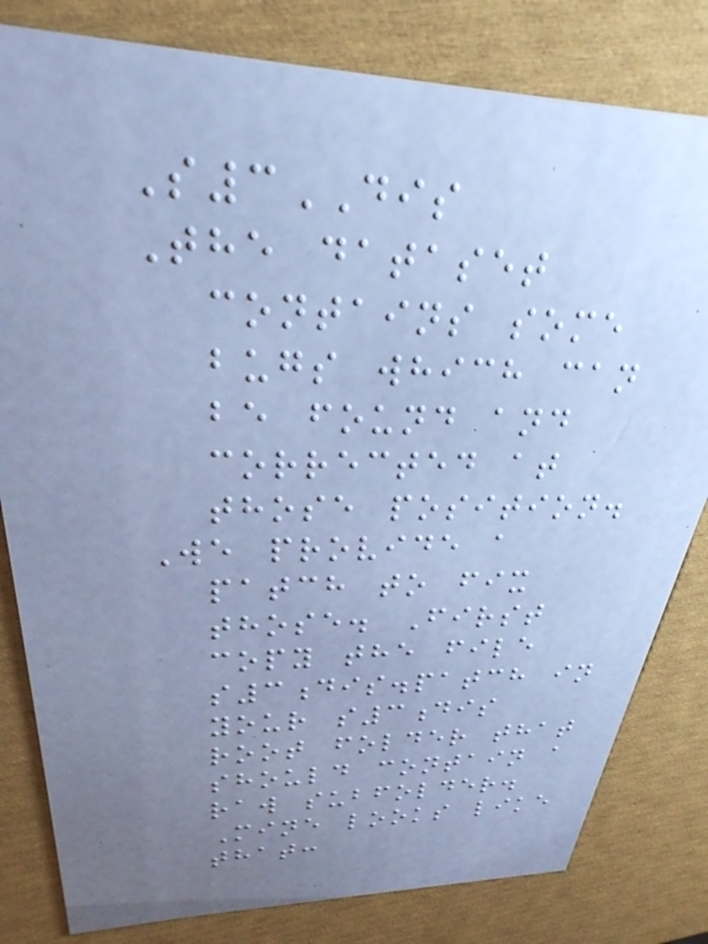S3DIS
The dataset
contains some
bugs which can
be found and
corrected at
those position.
We provide a
patch to fix
those. First
copy the file
s3dis.patch in
your s3dis
root folder that
should contain a
raw subfolder.
Mine looks like
that:
